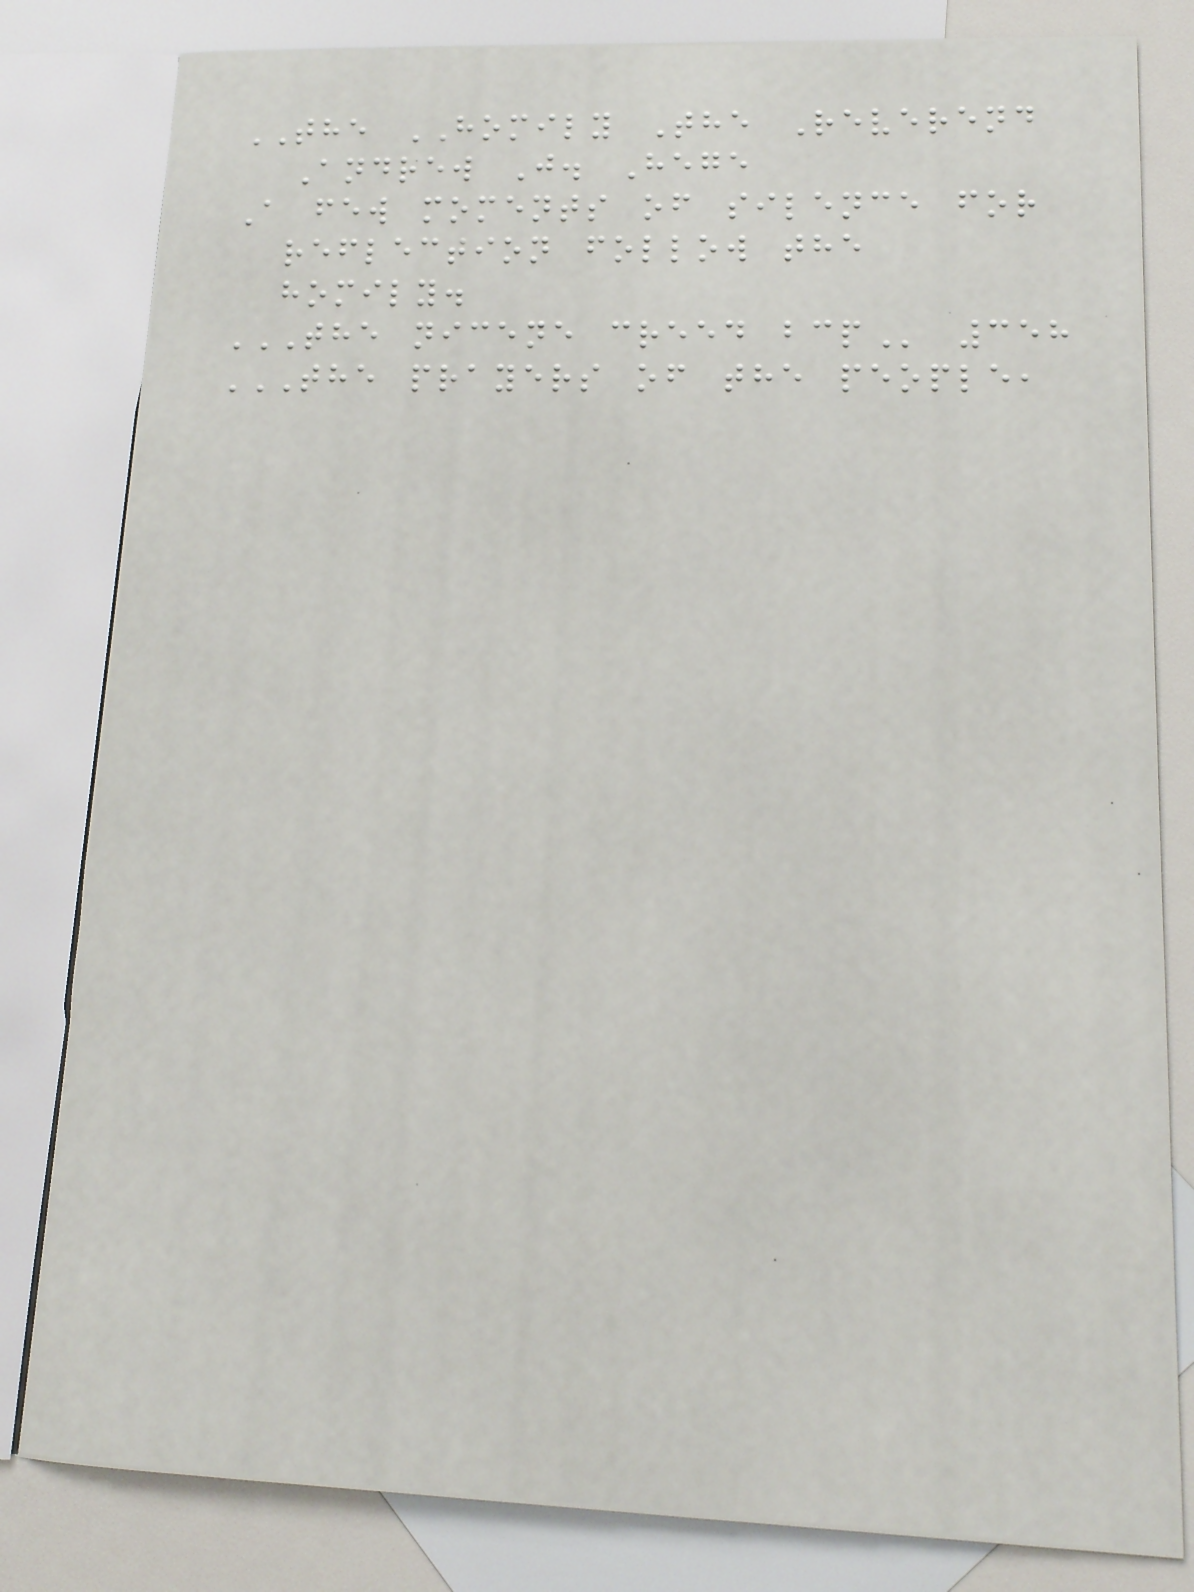THE HOMILY The Reverend
Andrew J. Hege
A few moments of silence for
reflection follow the
homily.
THE NICENE CREED BCP 358
THE PRAYERS OF THE PEOPLE,
